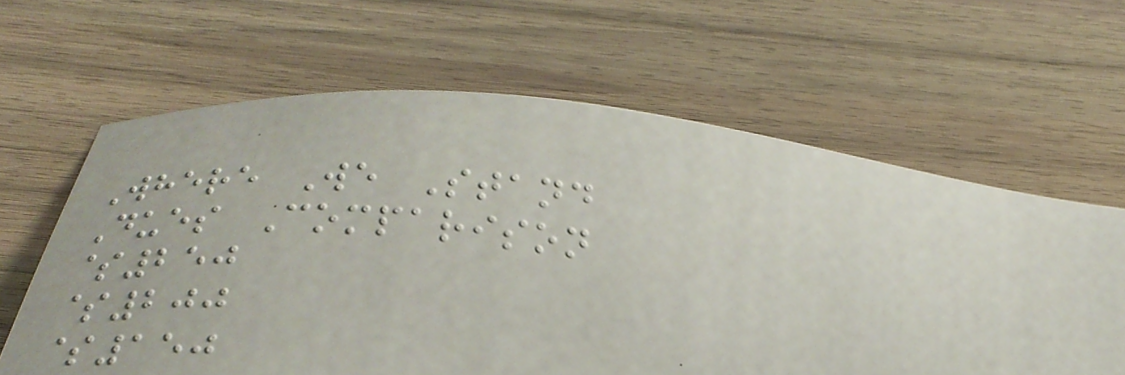Where We Stand
Dues Comparison
$250
$200
$150
